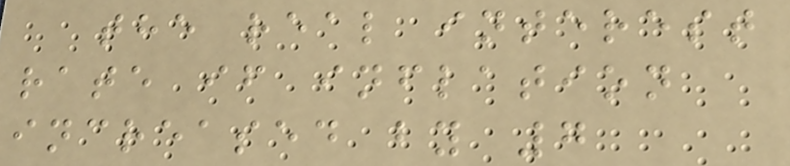the real interest
rate if inflation
increased by 7
